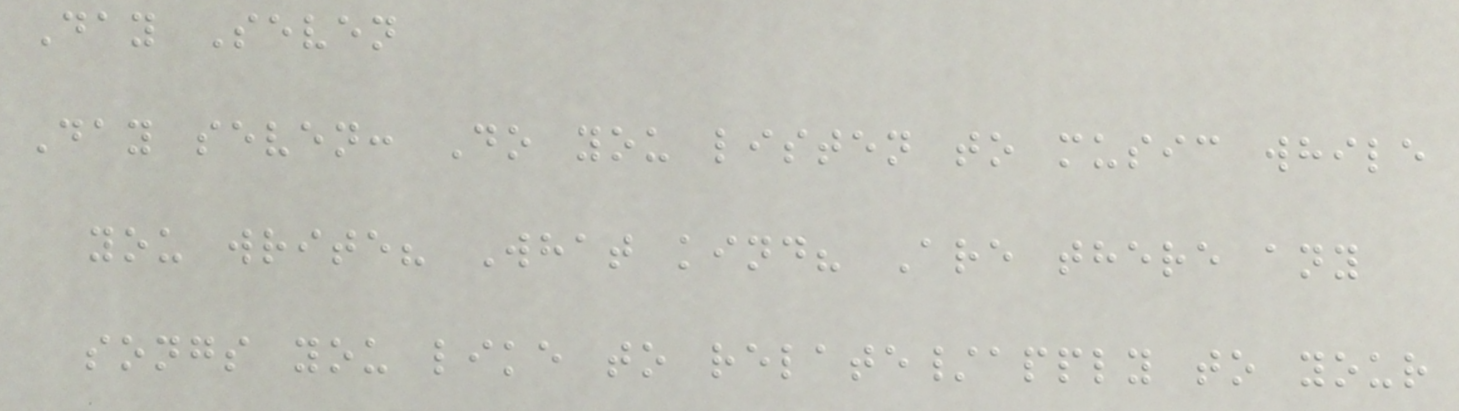Day Seven
Day seven: Do you listen to music while
you write? What kind? Are there any
songs you like to relate/apply to your
